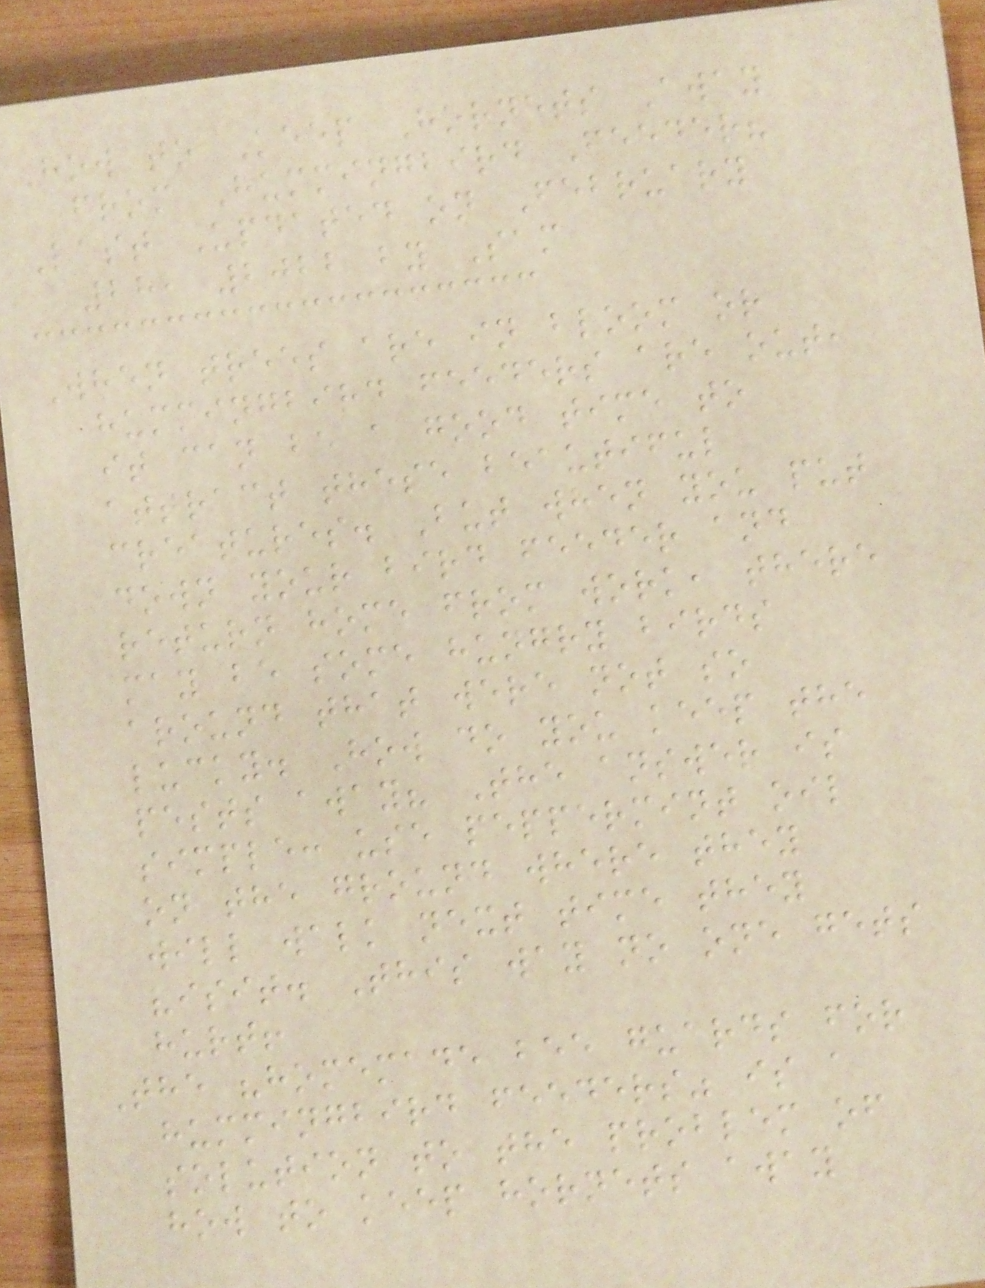How to Keep Hornets Away
from Hummingbird Feeder?
Last Updated on February
28, 2022 by Sam
When trees are in bloom or
hummingbird feeders are out,
it can be a good time to
attract these beautiful
creatures. But when you put
down your bird feeder and
return home from work, there
may be some hungry birds
around that were not so
lucky. How do you keep the
pests away? The answer is
simple: use peppermint oil
on the ground where they
will walk next time they
visit. This way no one gets
hurt!
The "homemade bee guards for
hummingbird feeders" is a
solution to the problem of
how to keep hornets away
